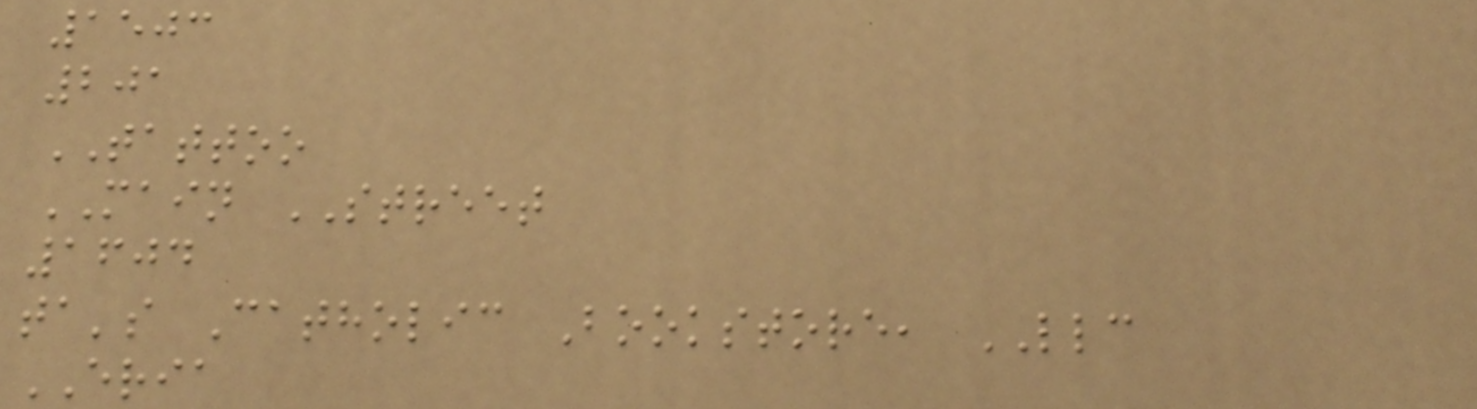1503
201
TATTOO
MAIN STREET
1604
ta's Catholic Bookstore, LLC
ERIA
